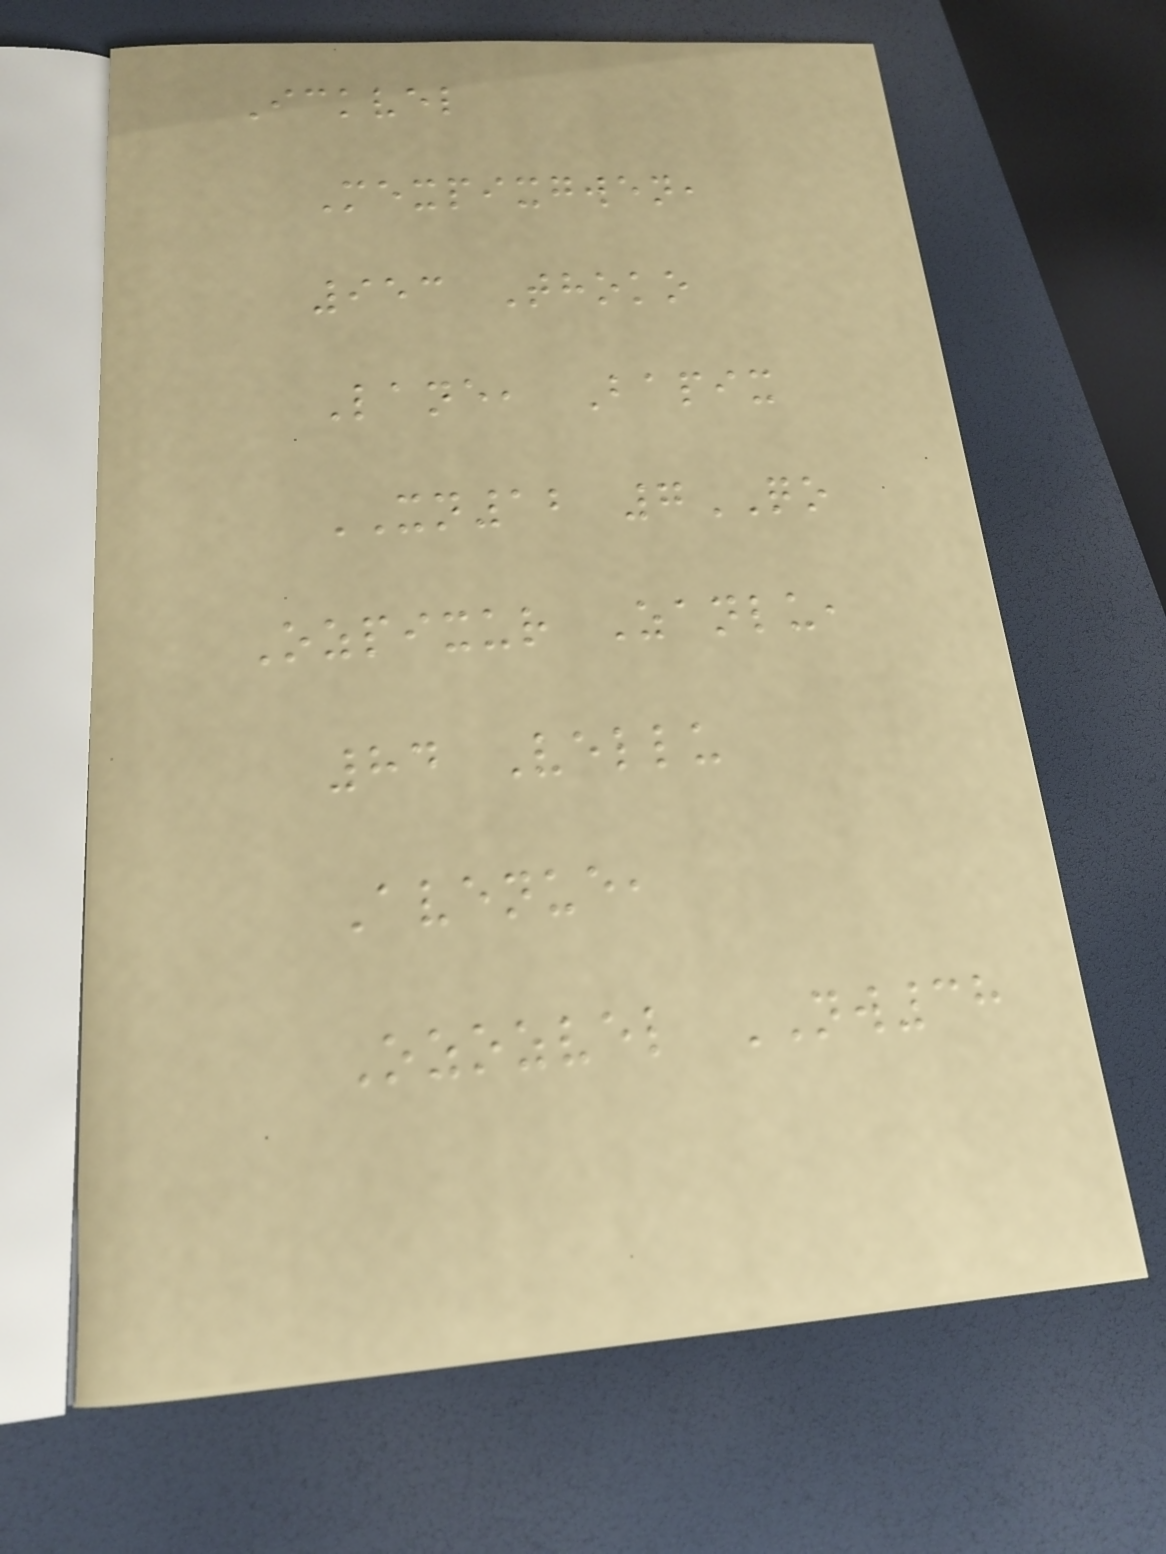Ickvel
Mexpixgwen,
953 Thoko
Lane, Bapix
XN12 7QO
Ozpixur Zanlu,
84 Vellu
Avenue,
Ozozvel NW38
